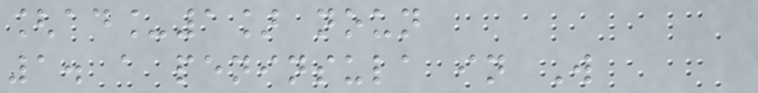[ad_1] noun
1. a peninsula in W
